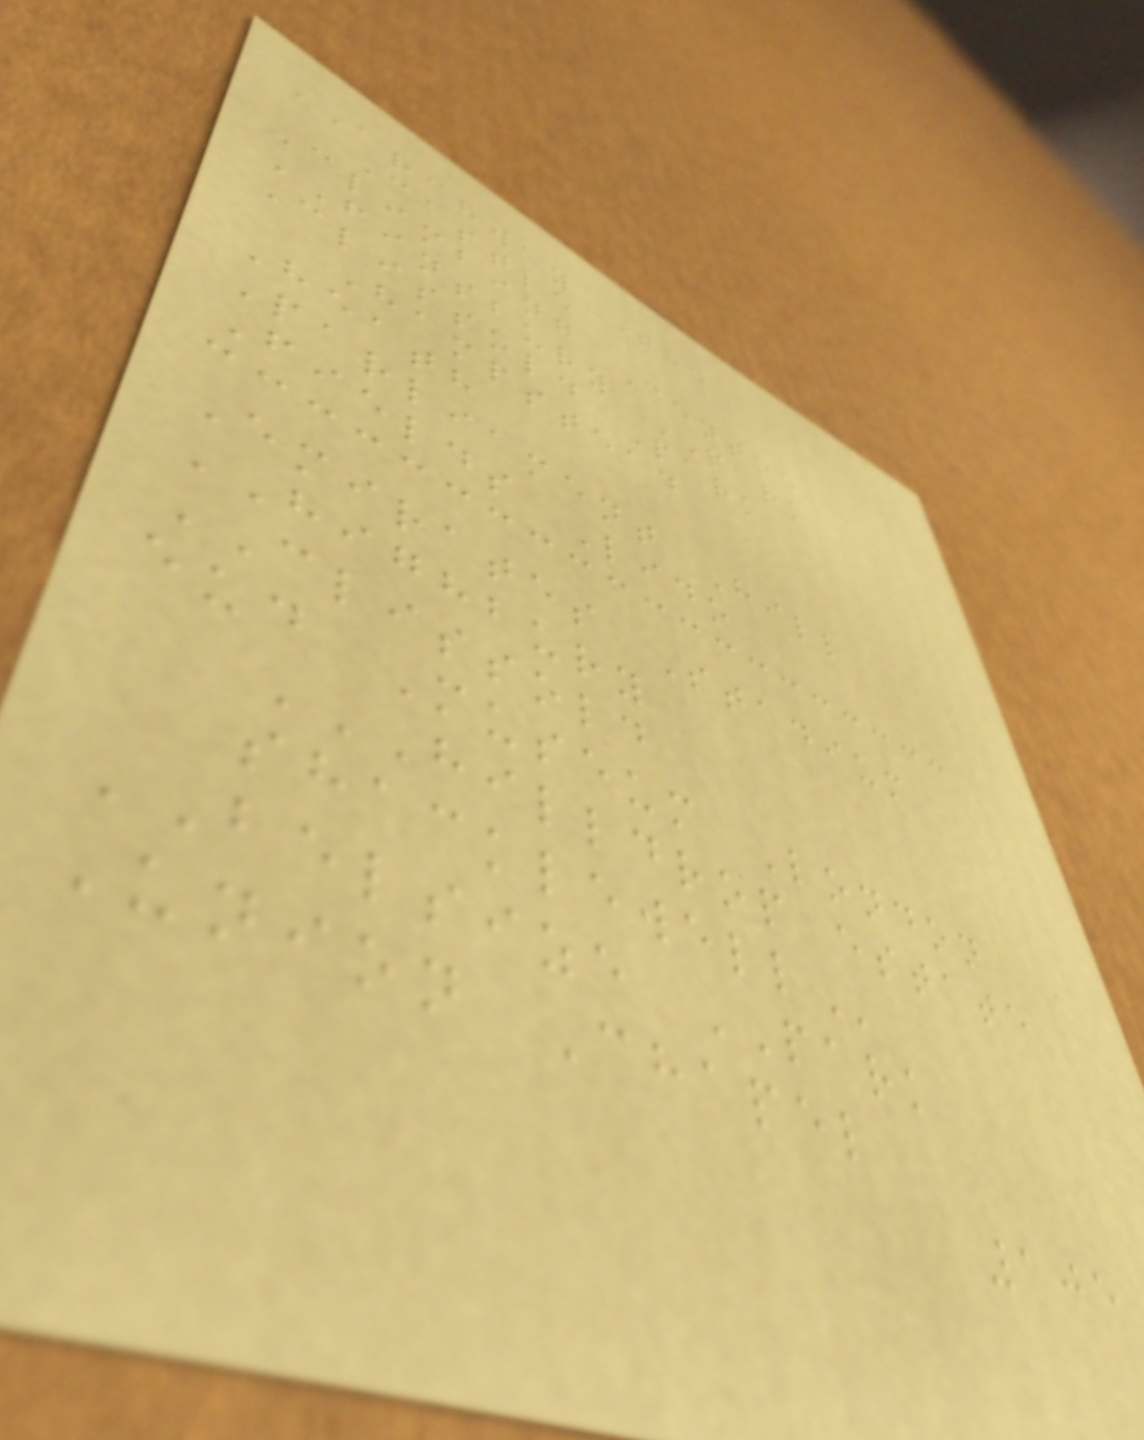ARCHWAY The
Castle
Climbing Centre
FINSBURY PARK
Clissold Park
Hampstead
Heath
Parliament Hill
Fields Lido
Emirates Stadium
HIGHBURY
CLISSOLD
eud Museum London
HILLDROP ESTATE
SHACKLEWELL
BELSIZE PARK
Union Chapel
105
